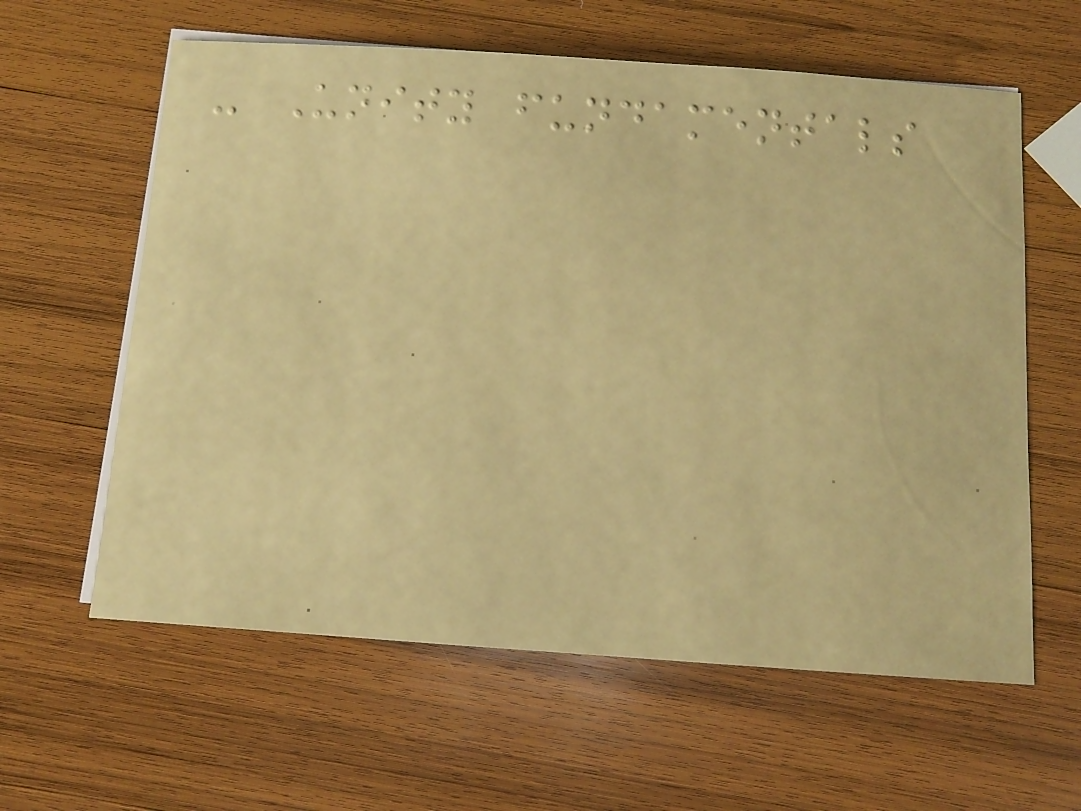- Unity fundamentals
